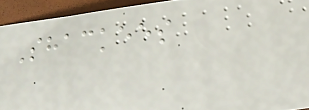Shackees
